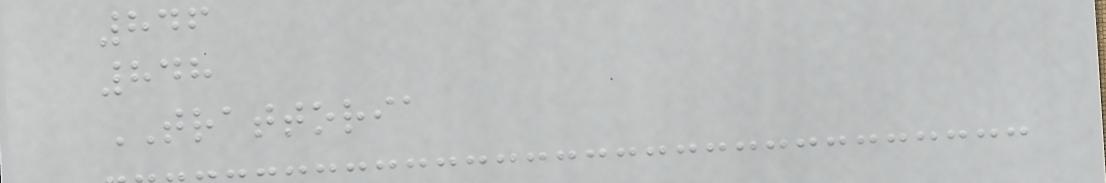846
848
TRATTORIA
